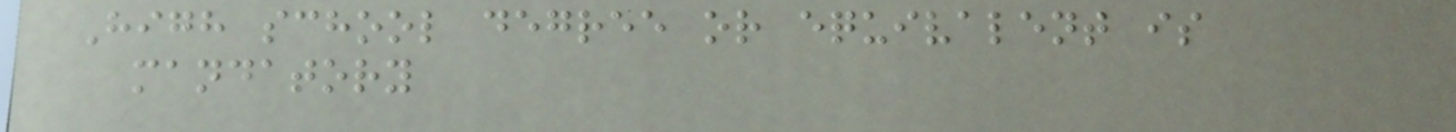High school degree or equivalent is
mandatory
